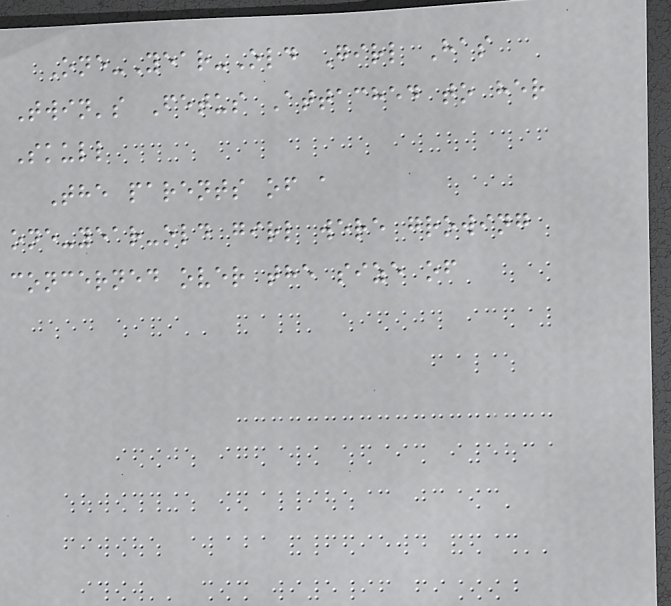One-Year-Old Girl Has
Twin's Fetus Attached to her
Skull
The parents of a
one-year-old girl were growing
concerned over the size of
